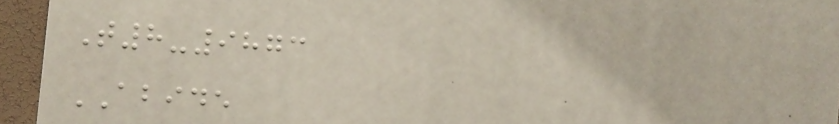T8-9873
ABIDE
